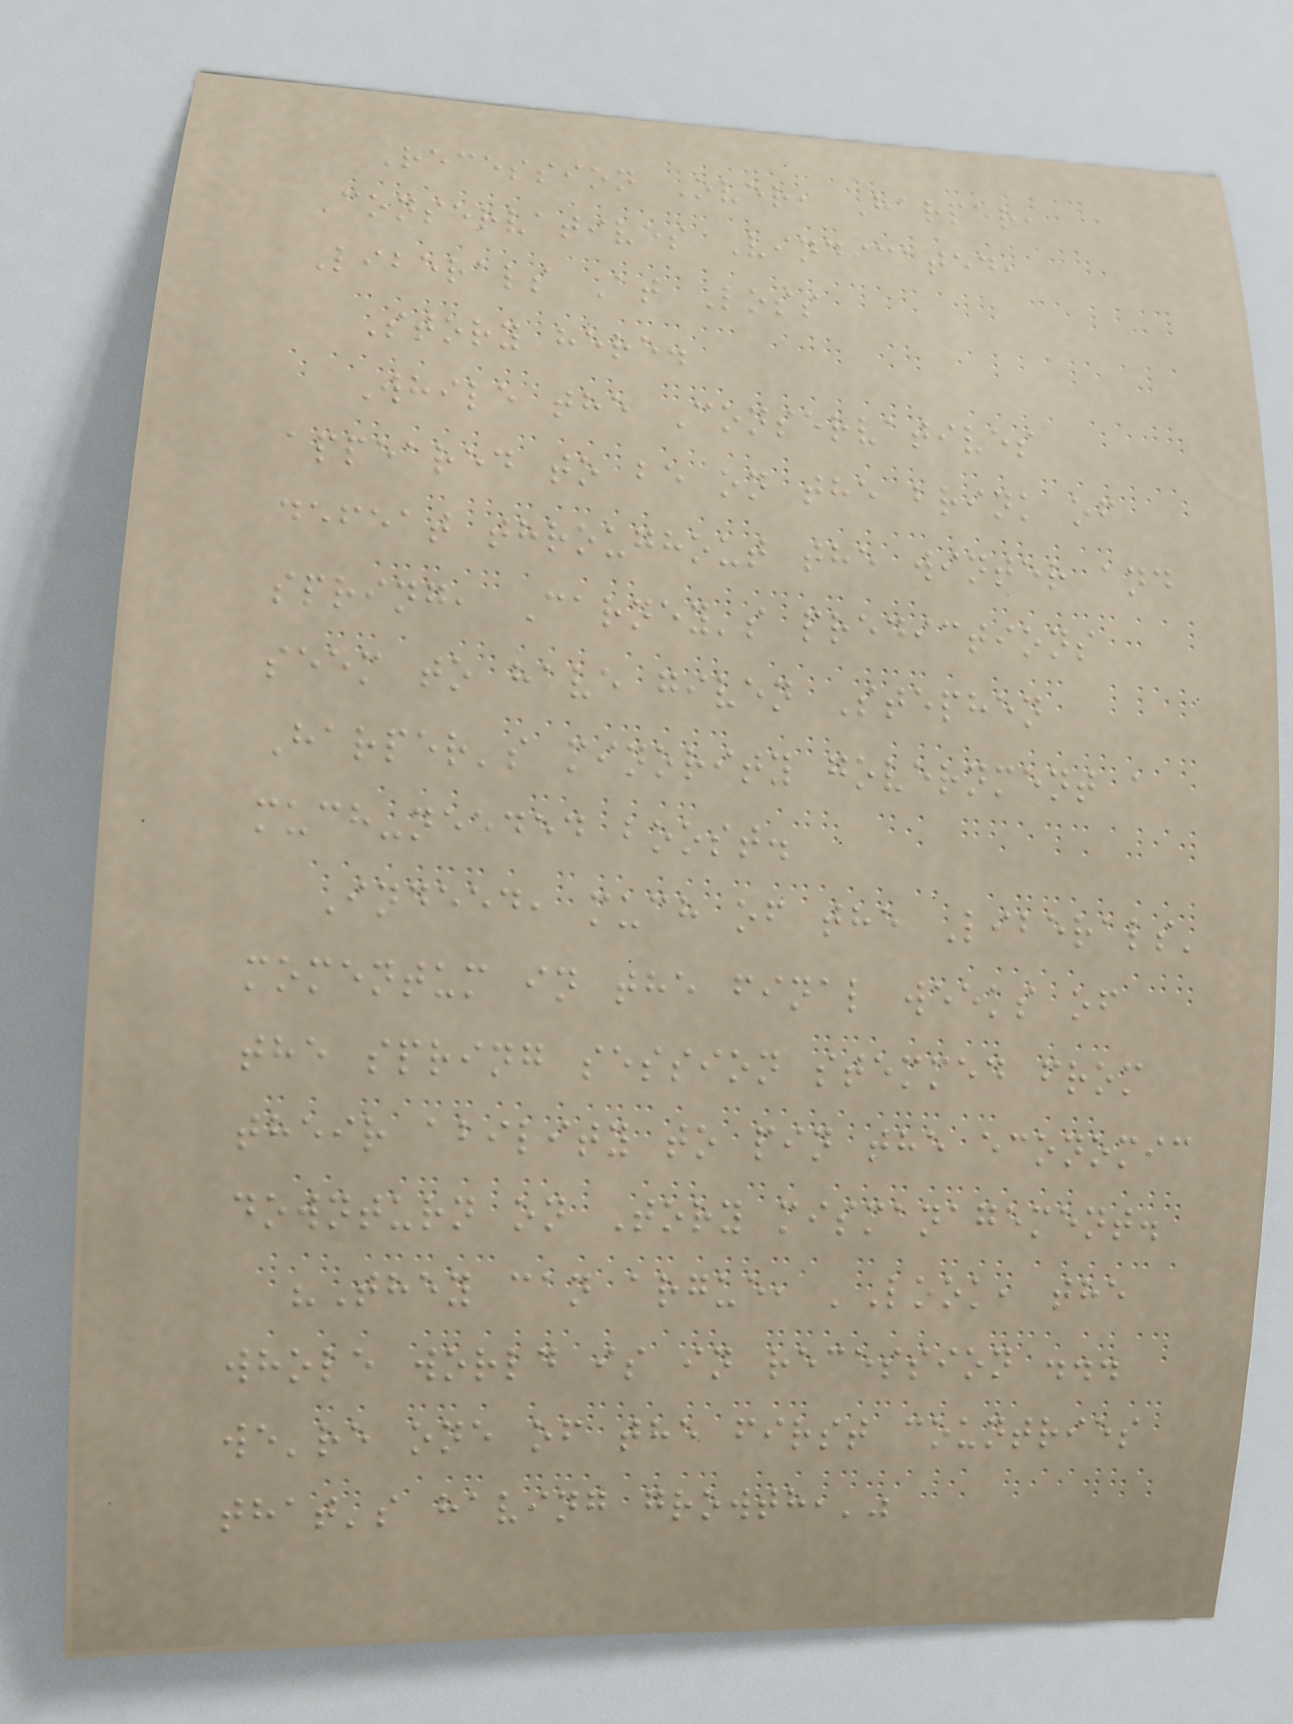Recession Over, Harper,
Conservatives Vindicated,
Liberals At Loss
Story here.
While the Conservatives
appeared to be on the brink of
defeat throughout the winter and
spring, Carney's predictions
seem to have given Stephen
Harper's minority government a
much-needed boost.
Indeed, much of the Liberals'
momentum in the final weeks of
the spring session stemmed from
their ability to pin the economic
downturn on Tory mismanagement.
"They can argue, 'Look, the
whole world is in recession ...
we're one of the first countries
that's having growth,'"
